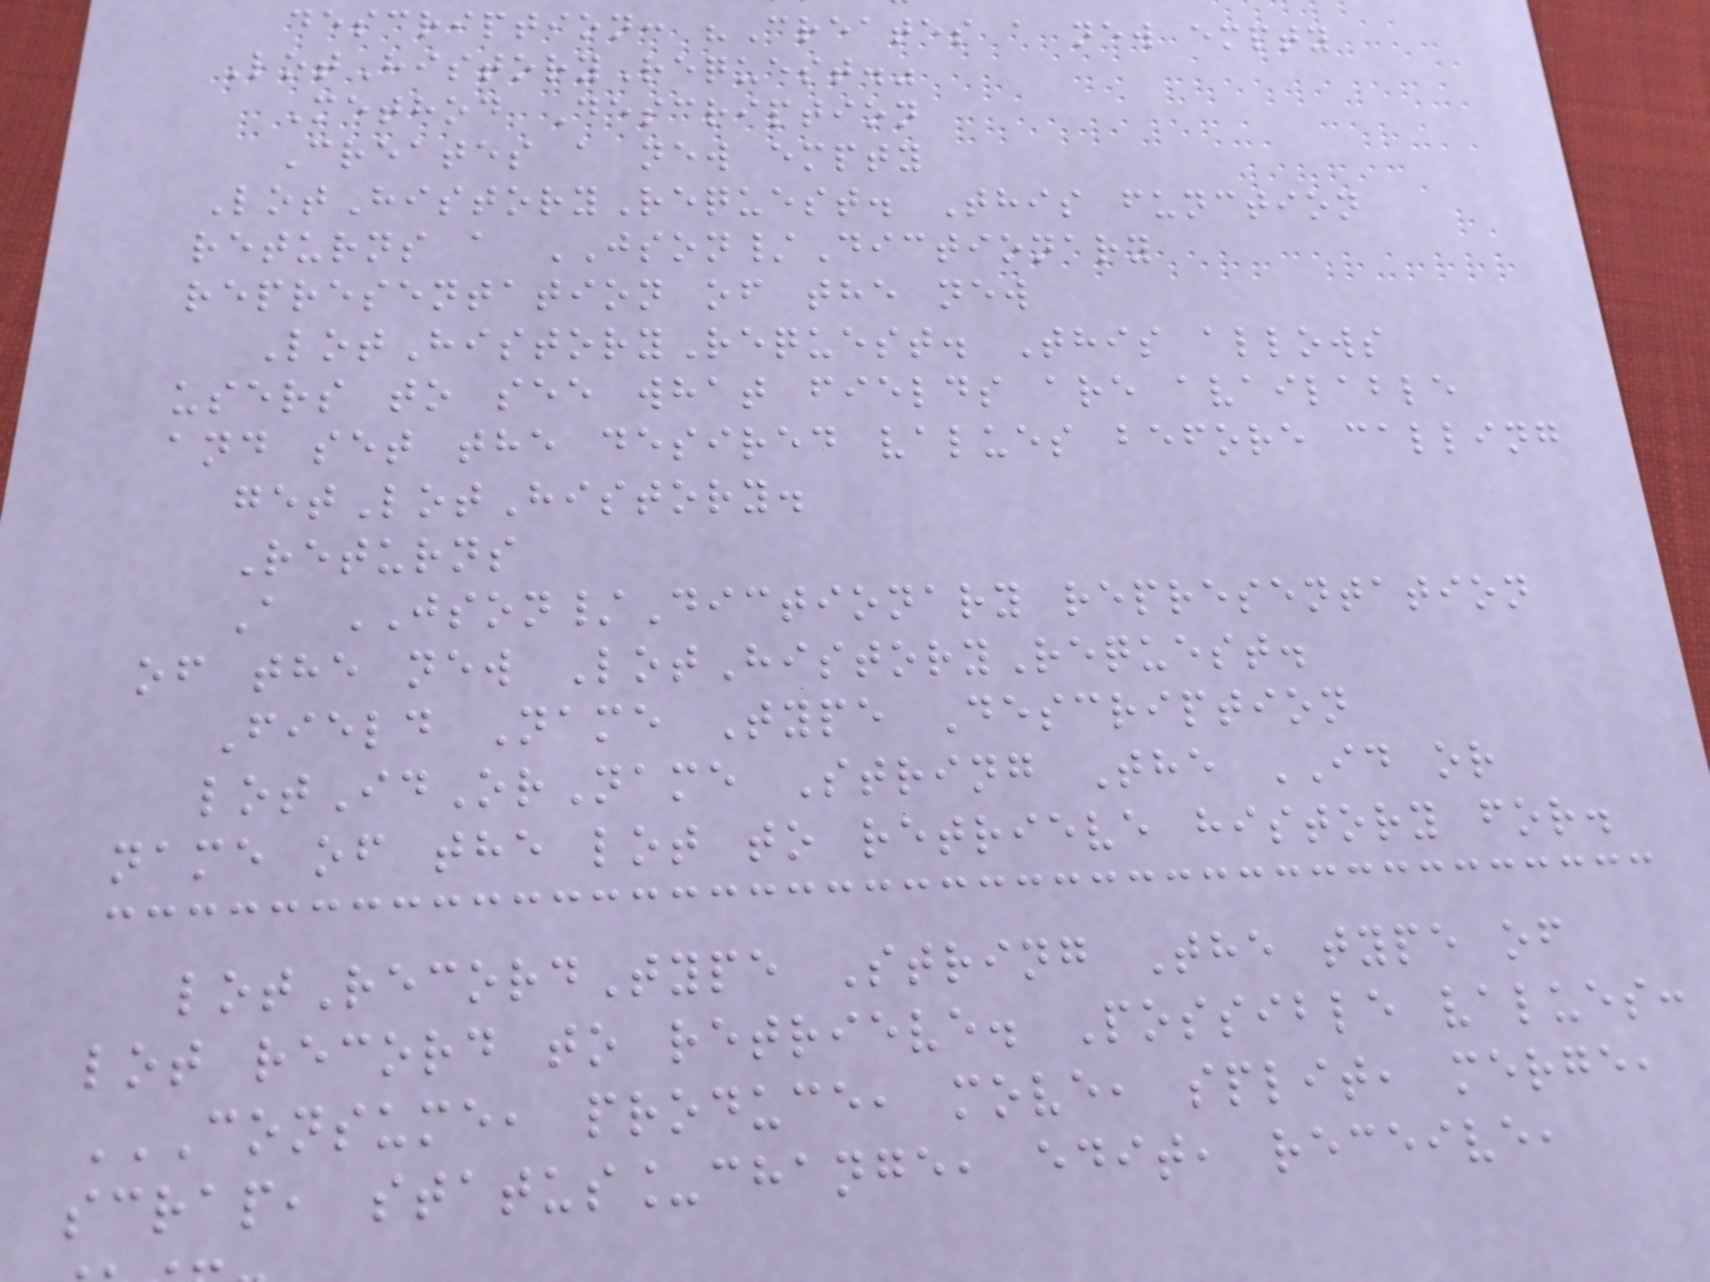description: "Creates a new empty
LotHistoryRequest."
Method Description
Creates a new empty
LotHistoryRequest. This function
returns a JSON/Dictionary
representation of the new
LotHistoryRequest. This allows
users to see what fields are available
and set the desired values before calling
getLotHistory.
Returns
A JSON/Dictionary representation
of the new LotHistoryRequest.
Field Name Type Description
lotIdOrName String The ID or
name of the lot to retrieve history for.
lotRecordType String The type of
lot record to retrieve. Possible values:
CONSUME, PRODUCE, MOVE, SPLIT, MERGE,
scrap, status_change, edit, receive,
